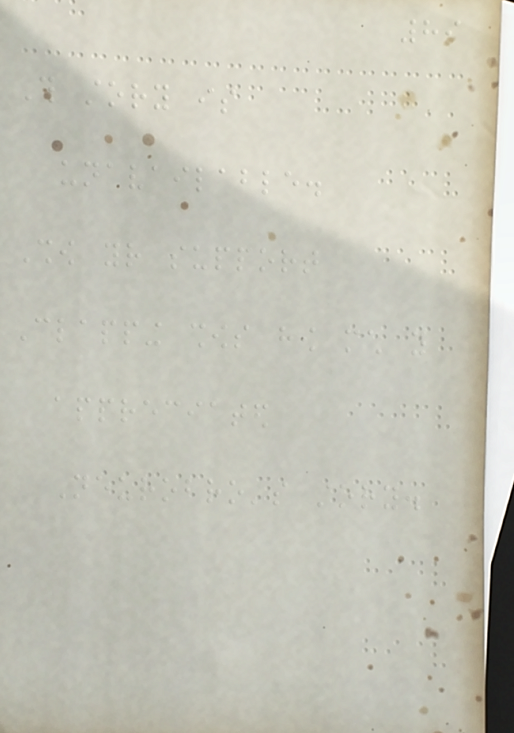89
This story is
unavailable.
Show your support
Clapping shows how much you
appreciated
Neurobro's story.
